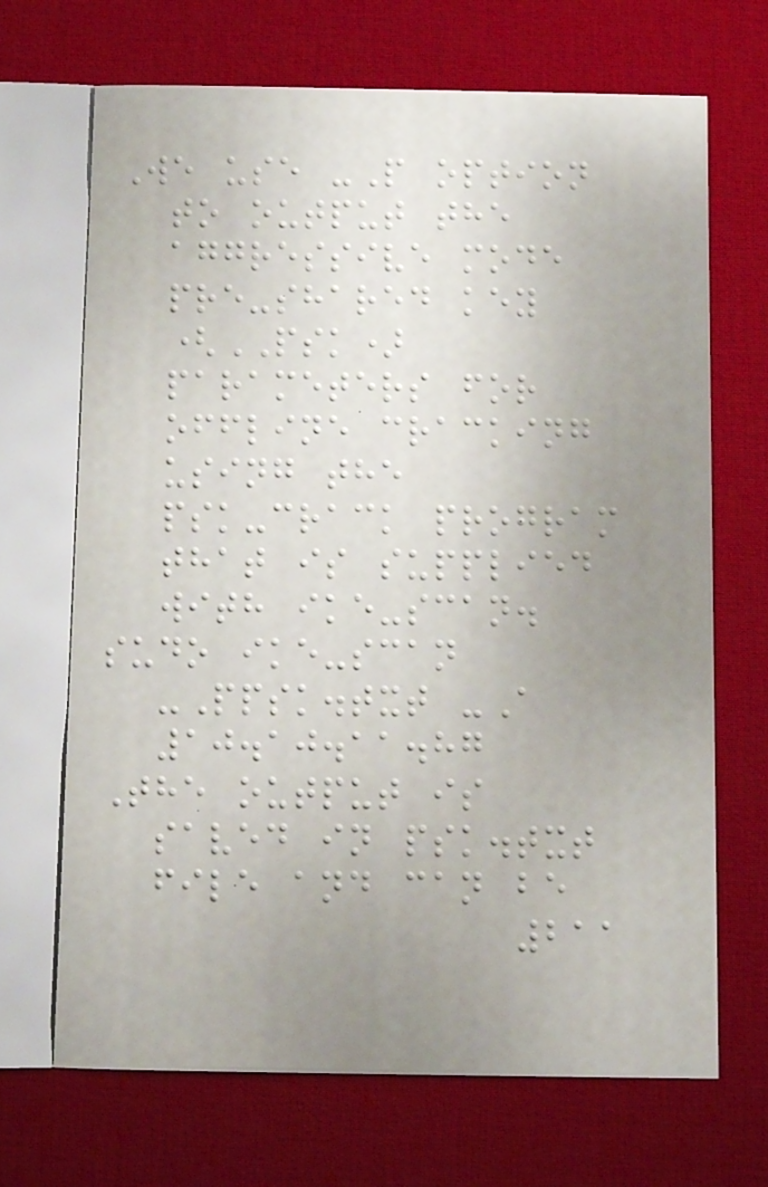We use -P option
to output the
aggressive mode
pre-shared key
(PSK)
parameters for
offline cracking
using the
psk-crack program
that is supplied
with ike-scan.
sudo ike-scan
-Ppsk.txt -A
10.10.11.87
The output is
saved in psk.txt
file and can be
211
